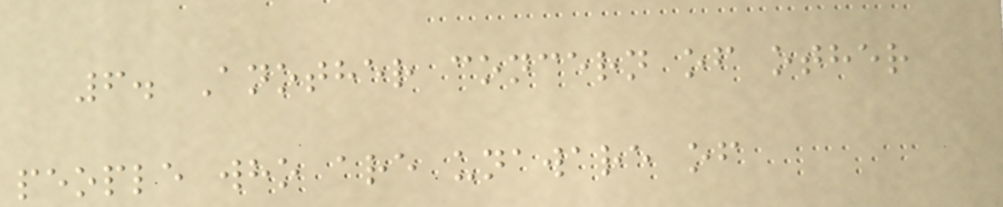6. Another concern of other
people who are unaware of
